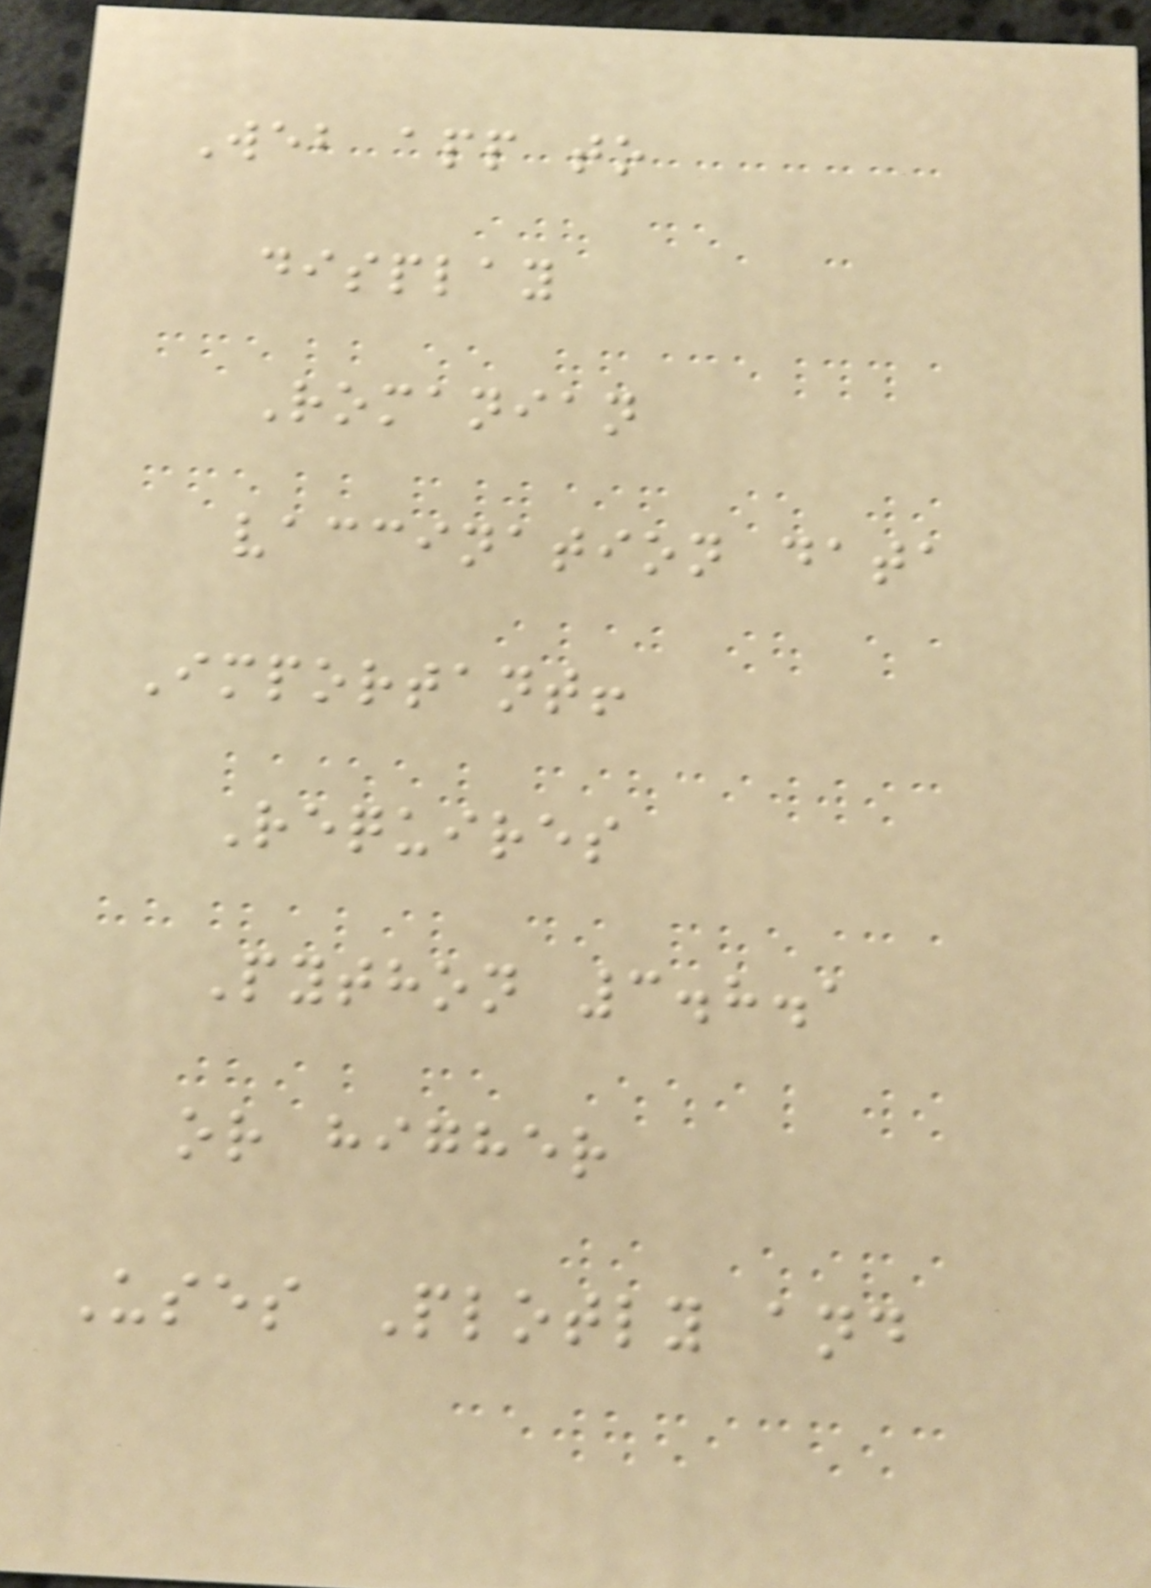Web app to
display
Romanian
vaccination data
Important!
Requires
Python 3.8.1
or higher
Uses Plotly and
